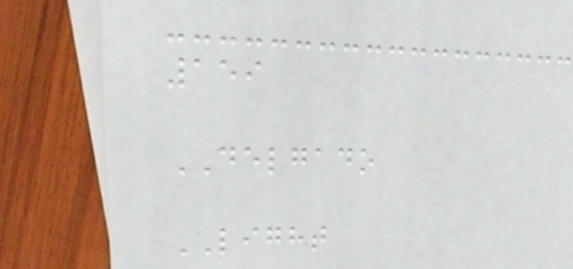159
DELGADO
LIGHT
